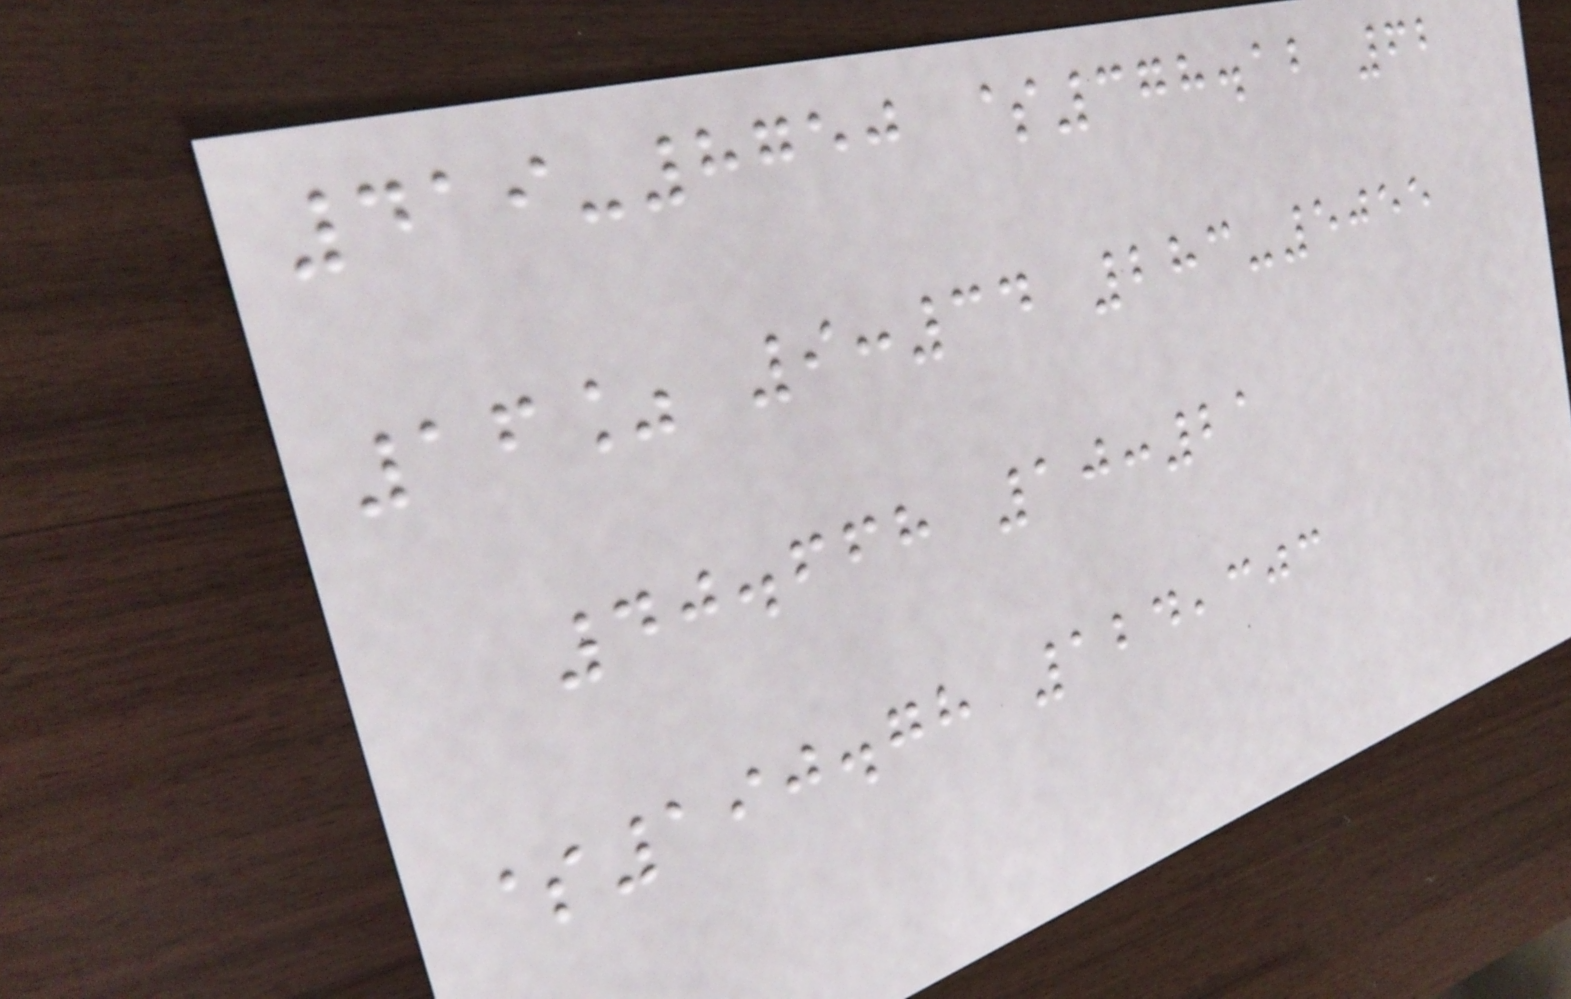419-8750 $378.12 62
16% 9:34 283-5055
40.668 10:21
$190.78 124,303
